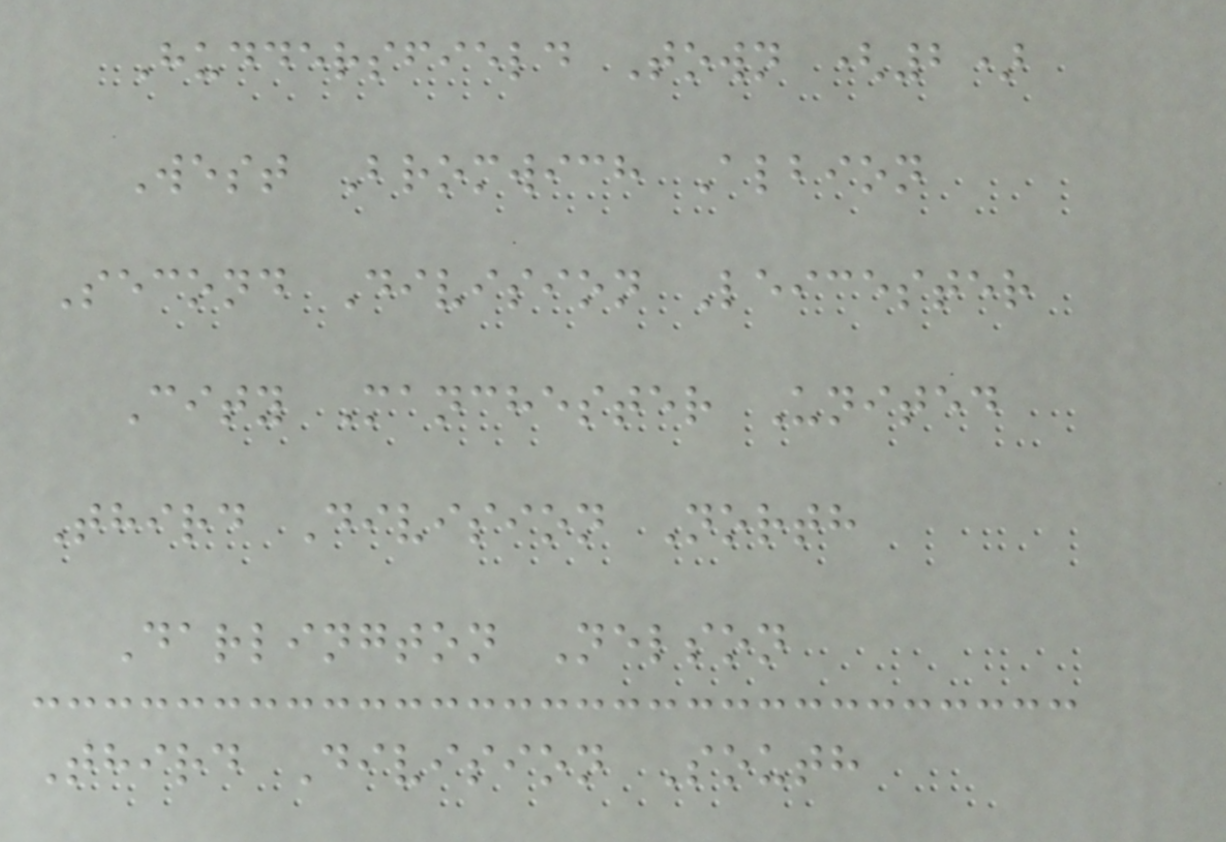Huddersfield Town (2)
West Bromwich Albion
Second Division Leicester
City Manchester United
Third Division North
Darlington Nelson
Third Division South
